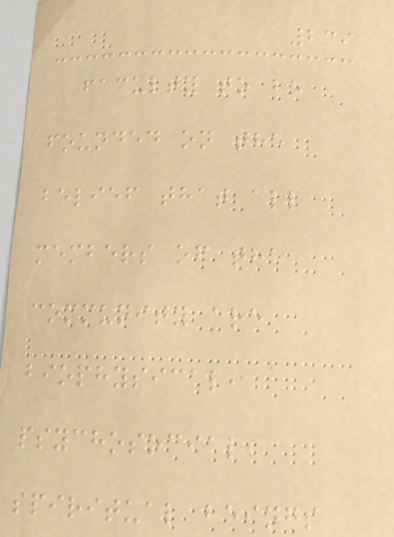239
faculty to be
founded on the
belief that all
members of the
community are
biophysical,
psychosocial,
spiritual beings
